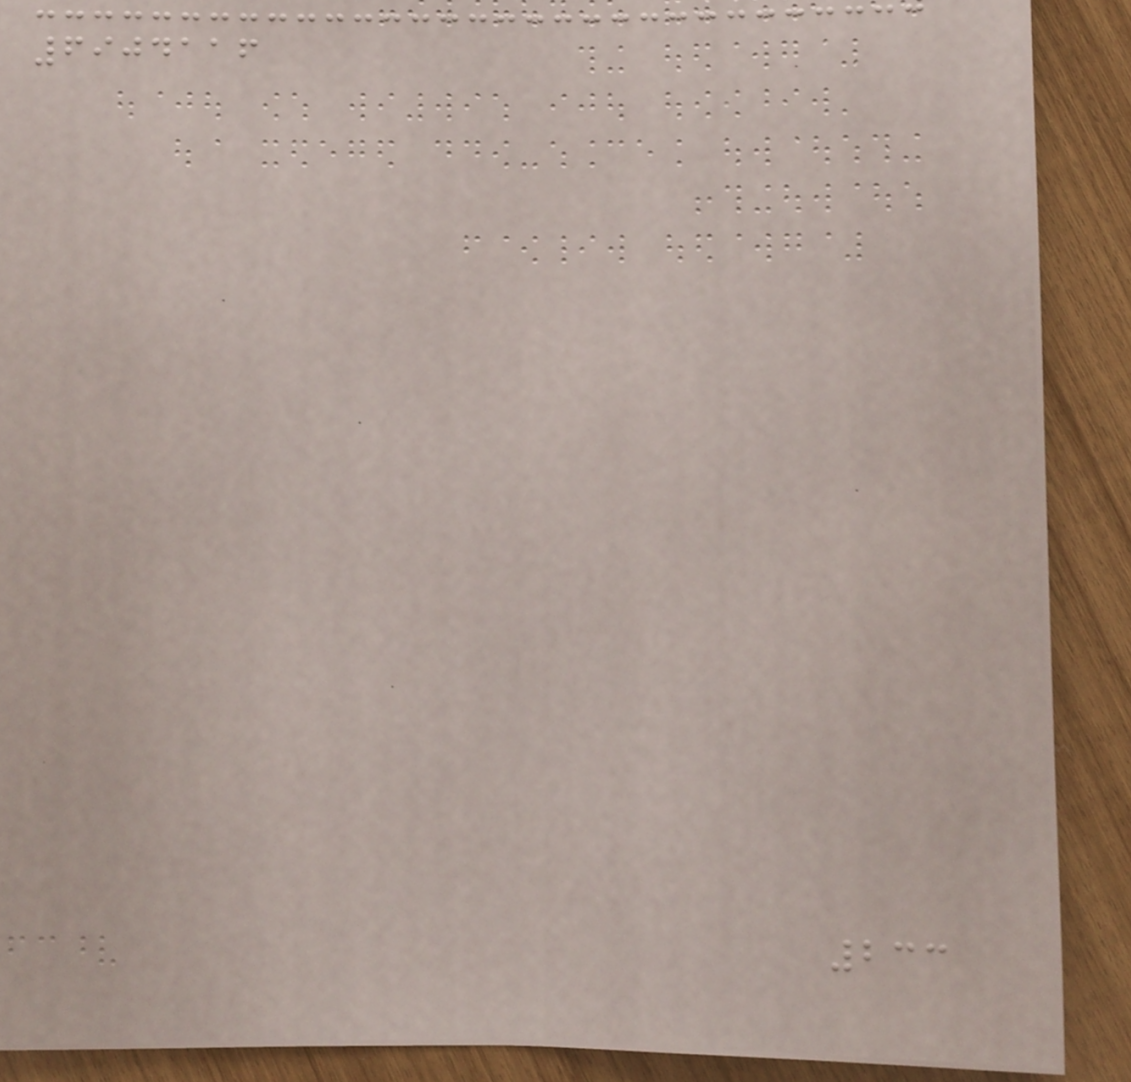6904116
233
